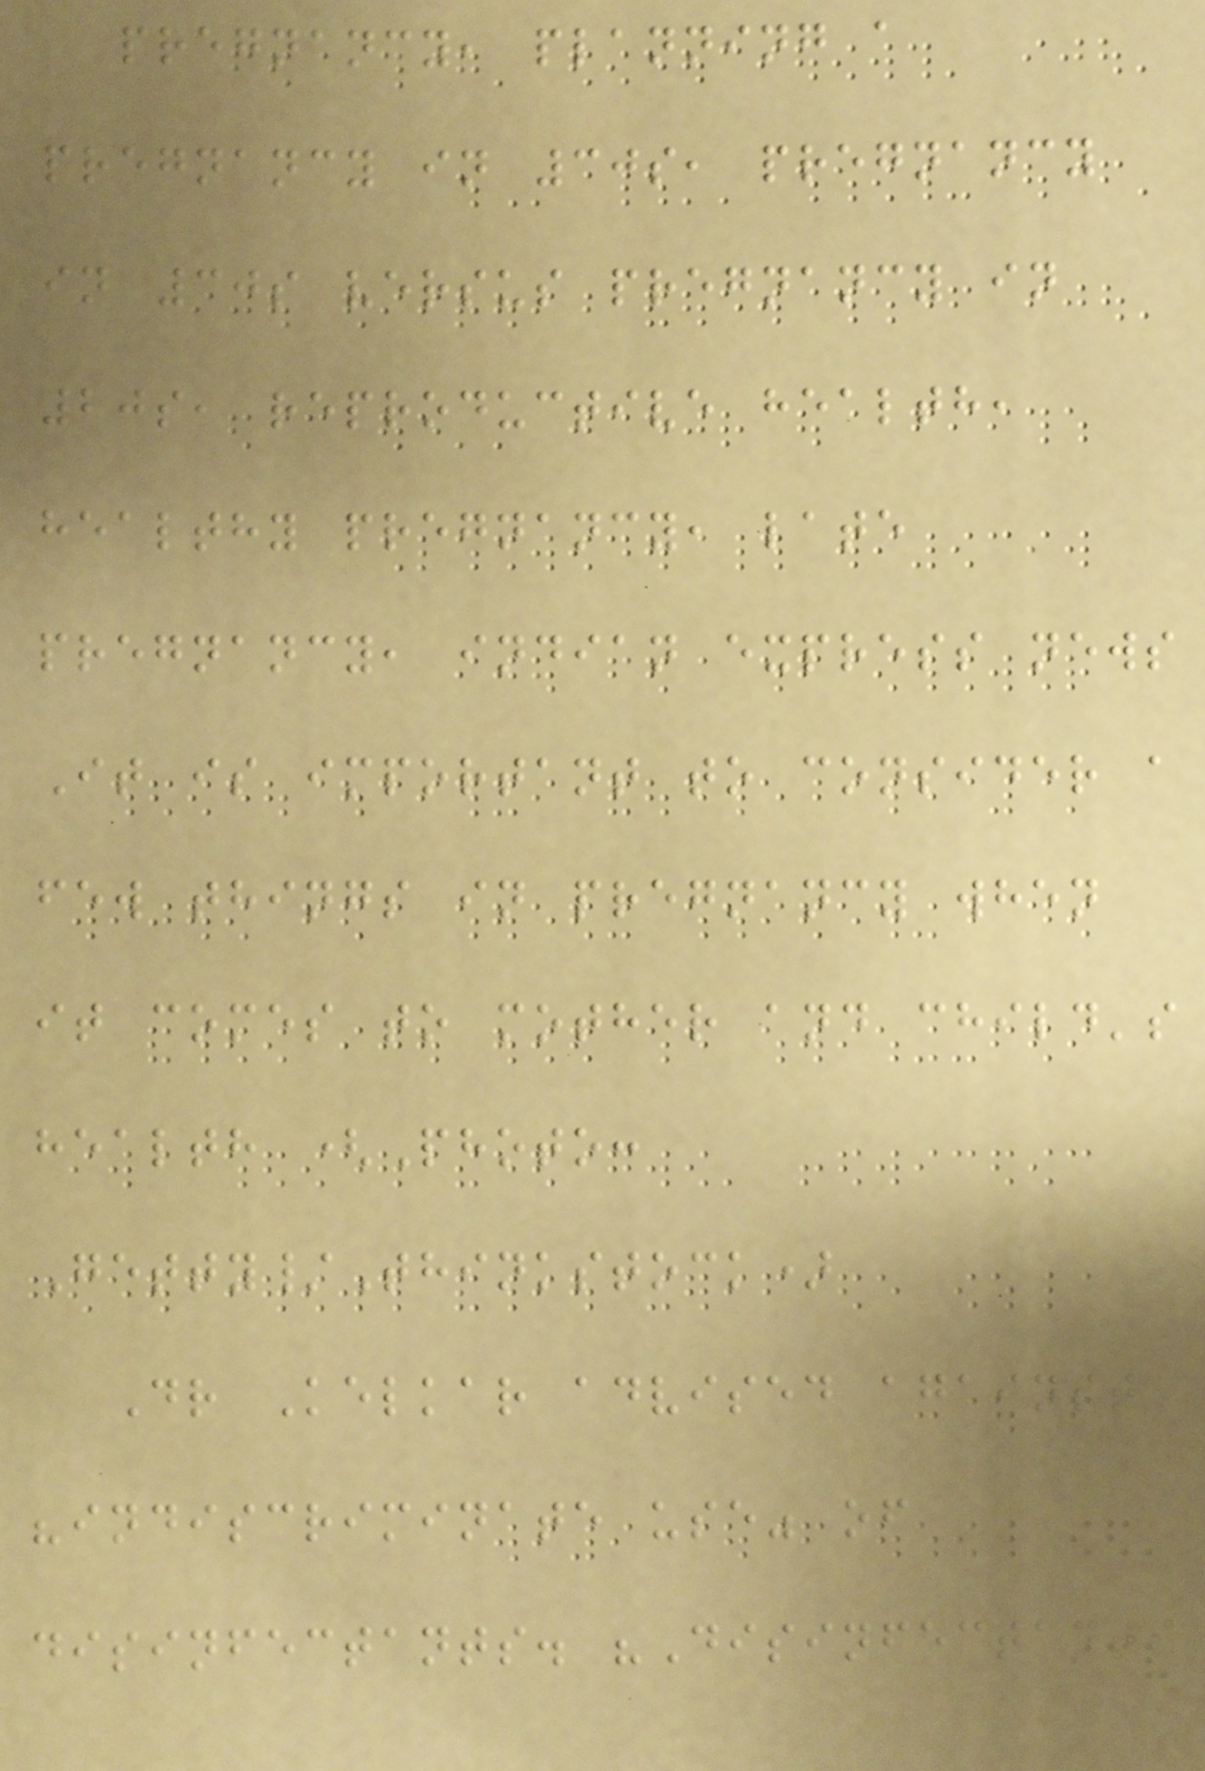pregnancy, planning a
pregnancy in 30s, pregnancy
in 30s versus pregnancy in
20s, reproductive health,
healthy pregnancy, late
pregnancy, indian express news
It is important to consider a
few things in pregnancy when
it comes to mother and child's
health (Photo:
Getty/Thinkstock)
Dr Kelkar advised against
"indiscriminate use" of
disinfectants. "Disinfectants
